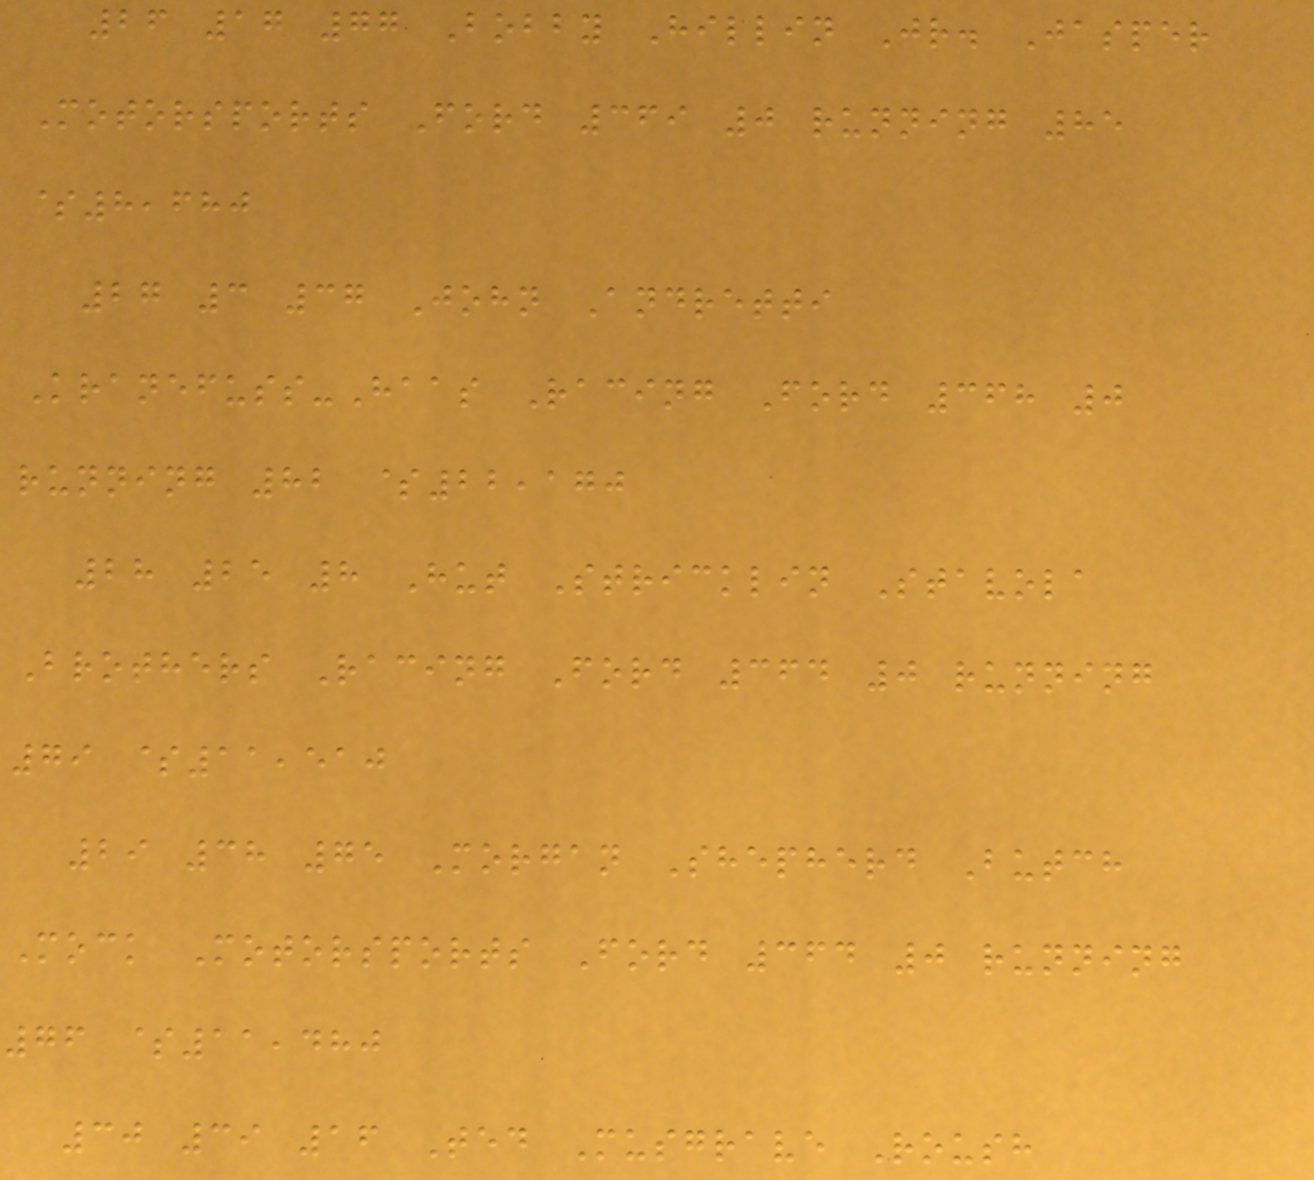26 17 77 Bobby Hillin Jr. Jasper
Motorsports Ford 369 0 running 85
$8,680
27 3 37 John Andretti
Kranefuss-Haas Racing Ford 368 0
running 82 $22,170
28 25 8 Hut Stricklin Stavola
Brothers Racing Ford 364 0 running
79 $11,510
29 38 75 Morgan Shepherd Butch
Mock Motorsports Ford 364 0 running
76 $11,480
30 39 16 Ted Musgrave Roush
